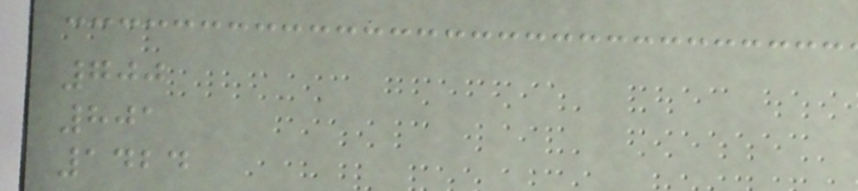700
801
1424
